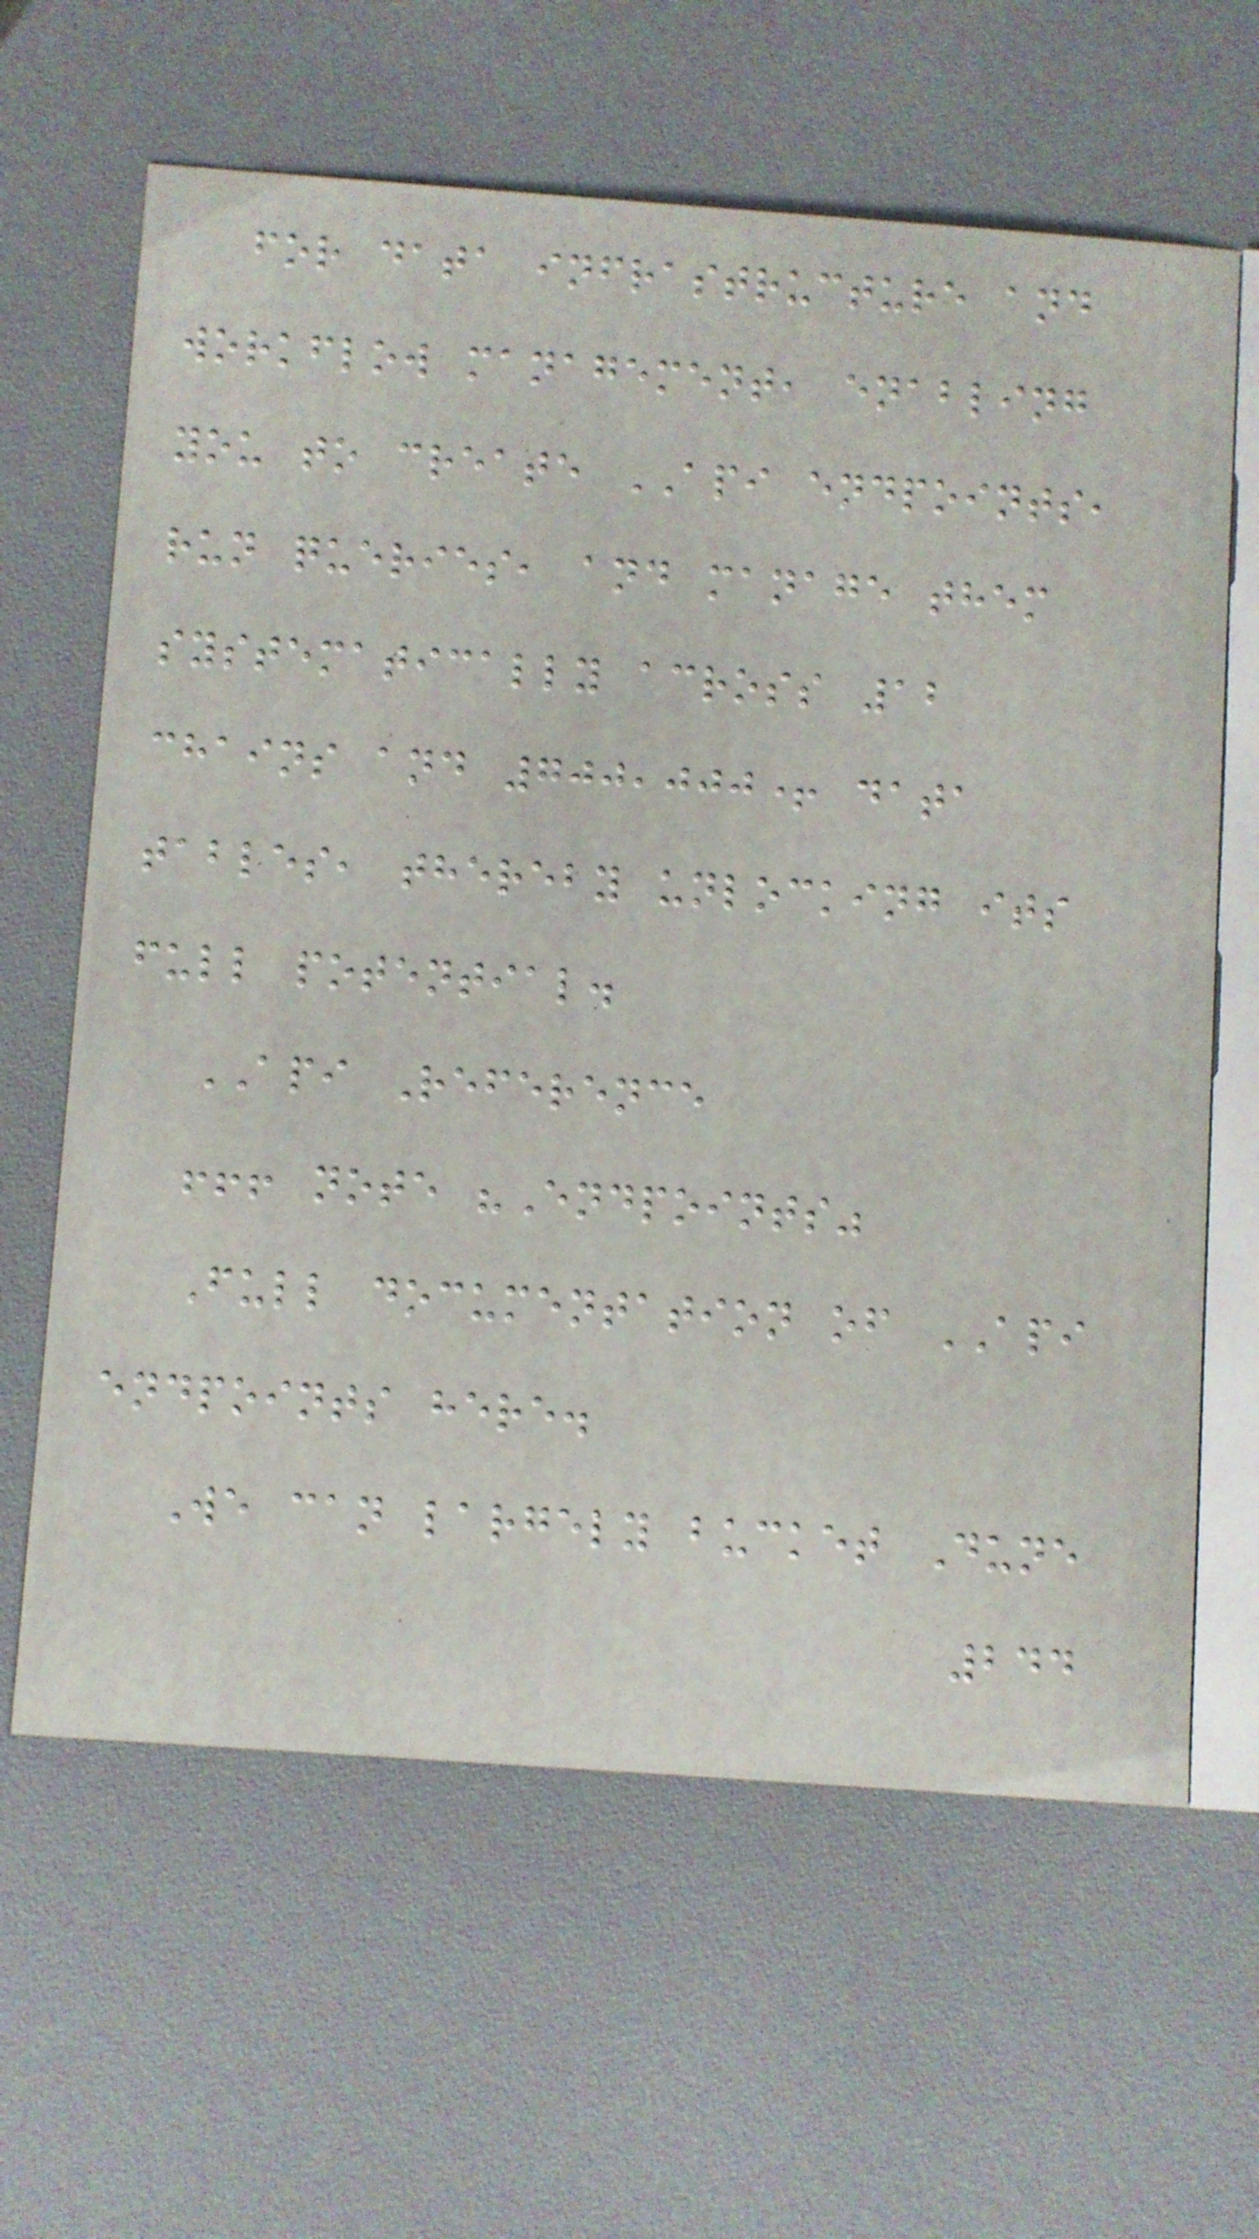for data infrastructure and
workflow management, enabling
you to create API endpoints,
run queries, and manage them
systematically across 12
chains and 700,000+ data
tables, thereby unlocking its
full potential.
API Reference
!!! note "Endpoints"
Full documentation of API
endpoints here.
We can largely bucket Dune
244
